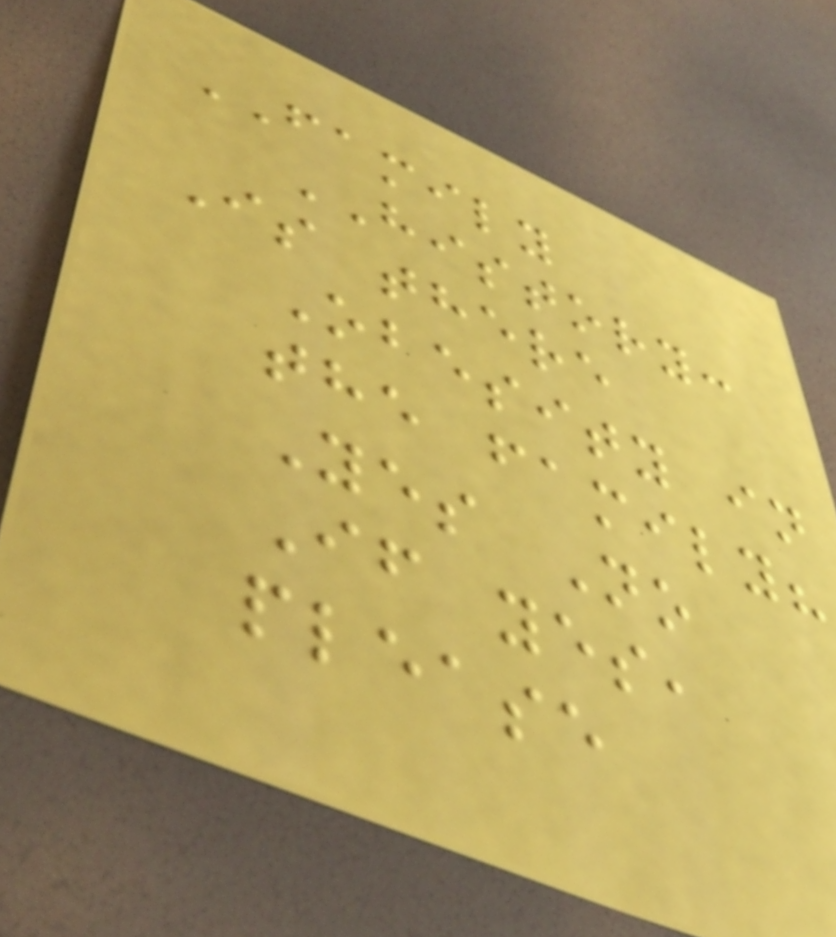FAMILY
HISTORY:
Is there
Obesity in
the family?
Yes No
If yes,
please
